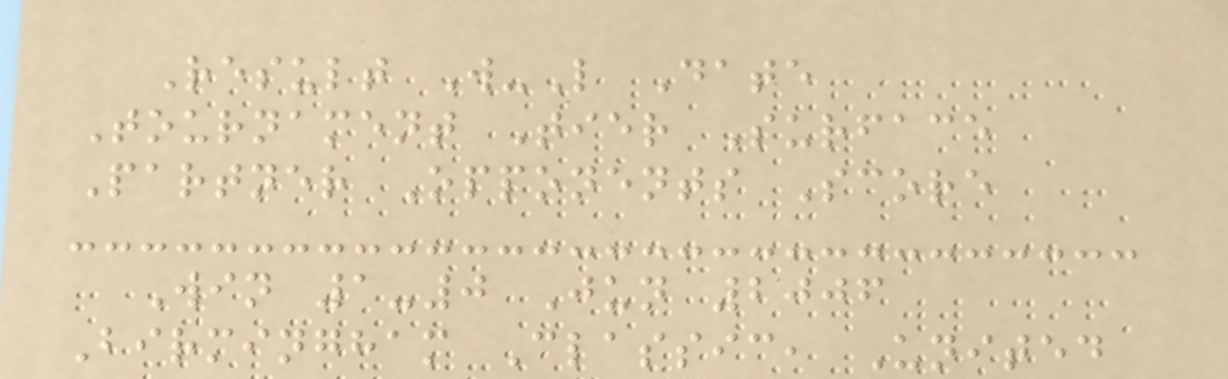Result W-L Date
Tournament Tier Surface
Partner Opponents Score
Win 1-0 Jun 2006
Birmingham Classic, United
